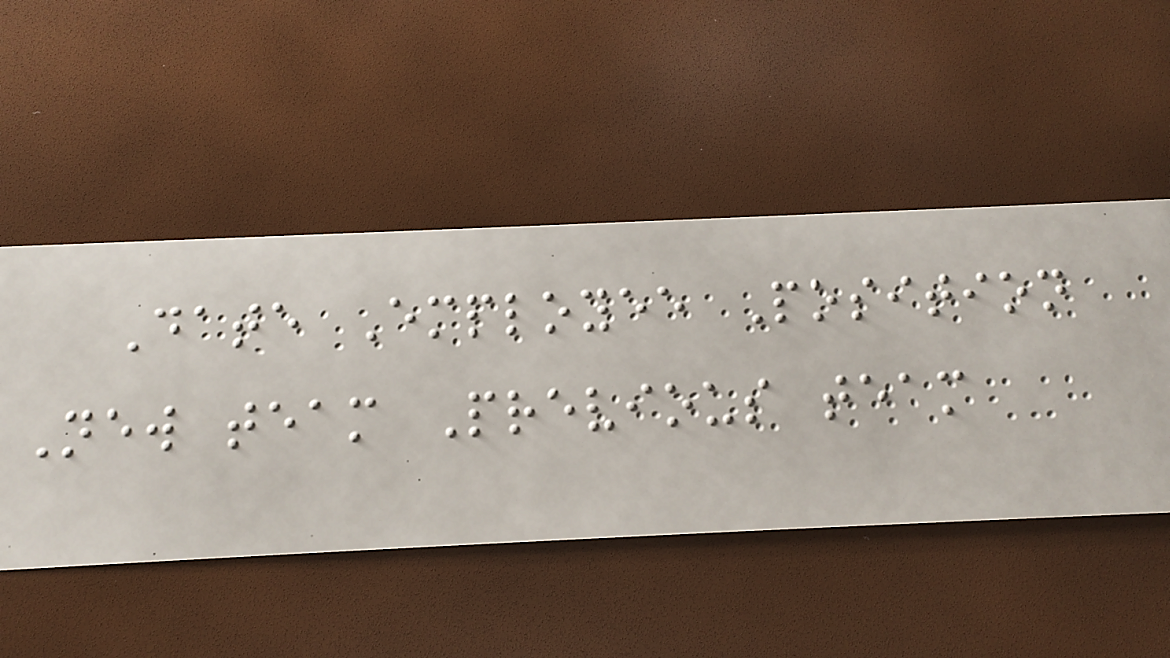Date Employee Position
New team Previous team
